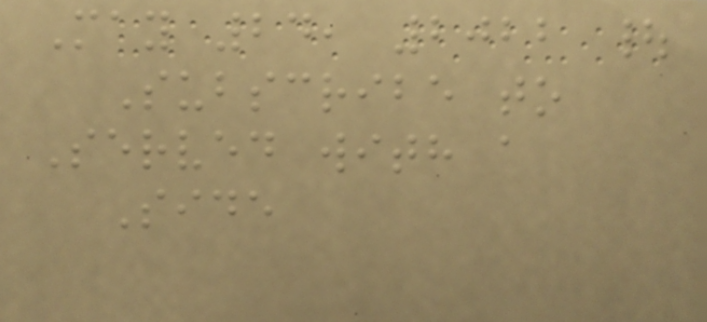May 24, 2022 |
Subscribe to
Served with a
Side
